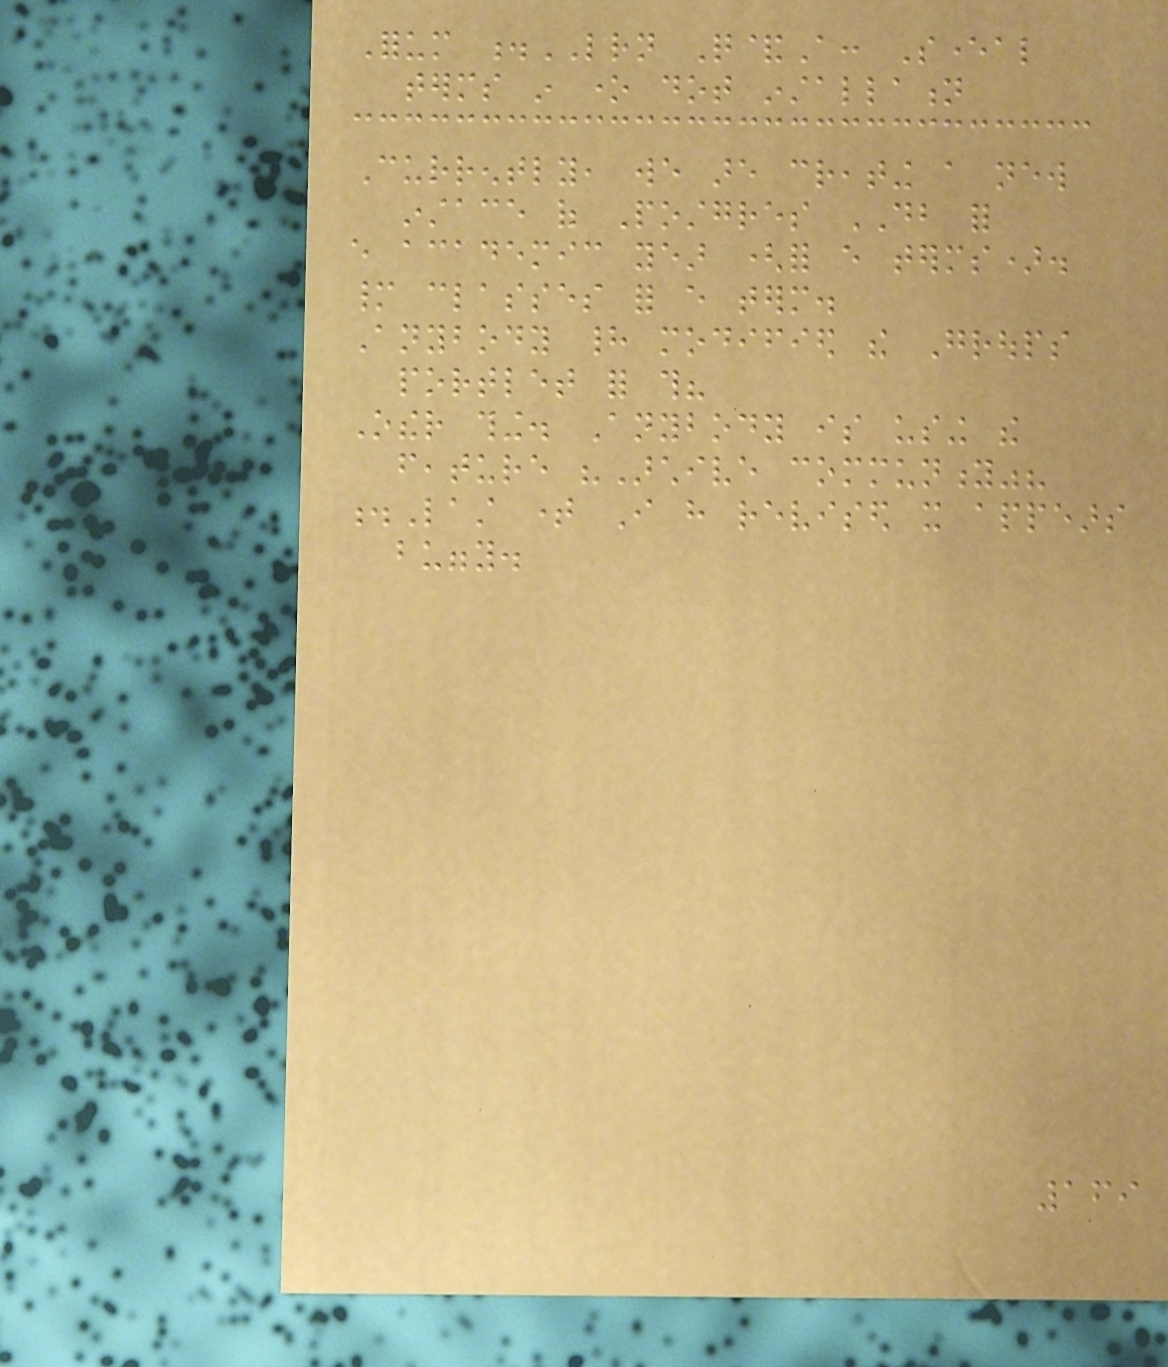Forum .LRN Q&A: Several
terms in one dot installation
Currently, we are creating a new
instace of Postgres DB for
every academic year (for every terms).
many classes for every term.
Anybody had modified the Groups
portlet for this?
Other thing. Anybody is using the
feature "Archive community"?
.Last time I have revised it appears
buggy.
169
